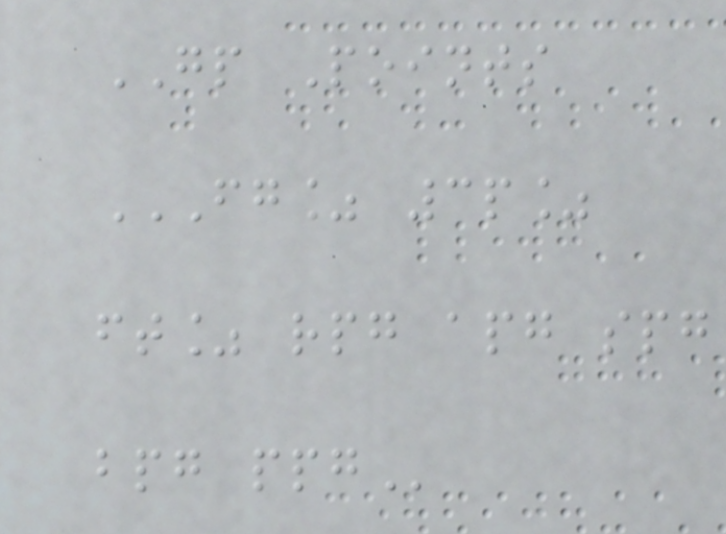GP Points
FG% 3P%
FT% RPG APG SPG
BPG PPG
